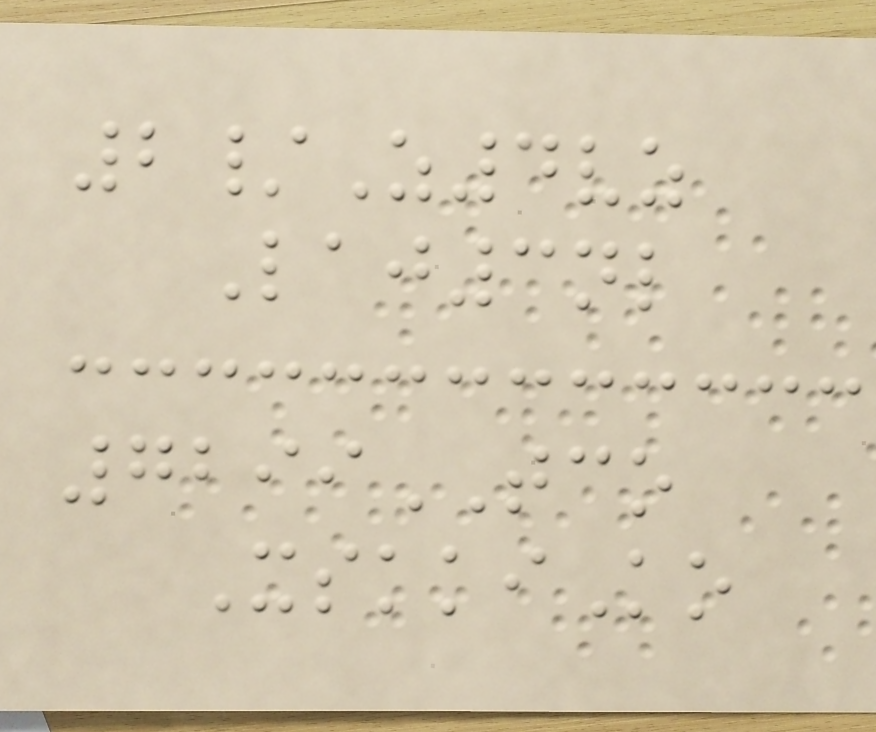2/Z4vz
Laj3nl
7299TCO
XskkiKo
